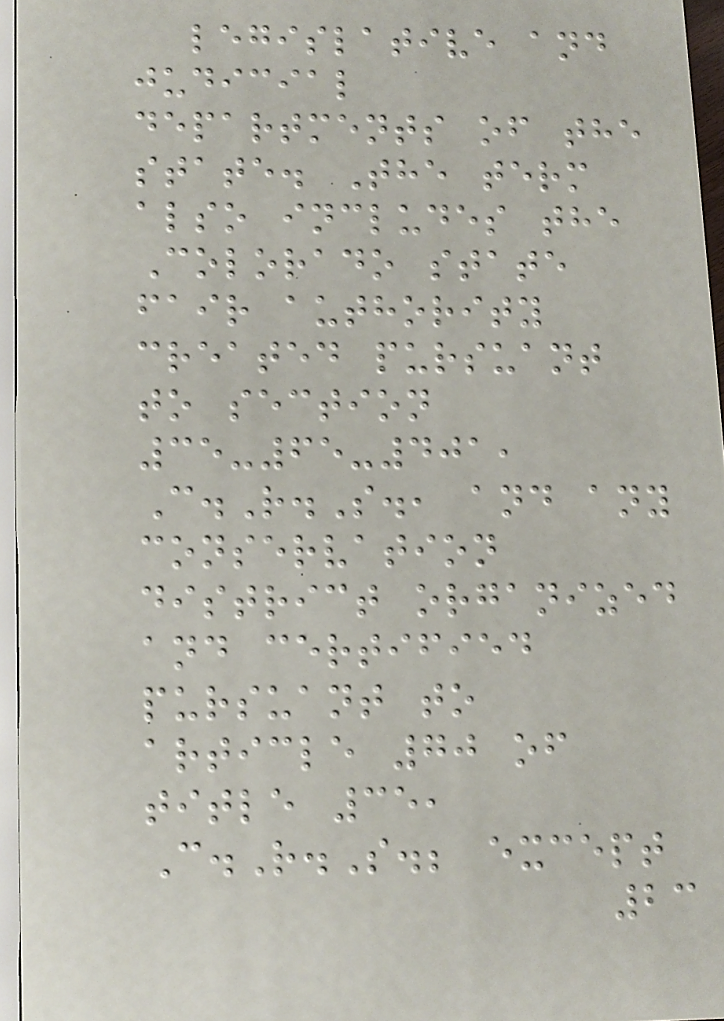legislative and
judicial
departments of the
state. The term
also includes the
Colorado state
fair authority
created pursuant
to section
35-65-401,
C.R.S., and any
conservation
district organized
and certified
pursuant to
article 70 of
title 35,
C.R.S.; except
23
